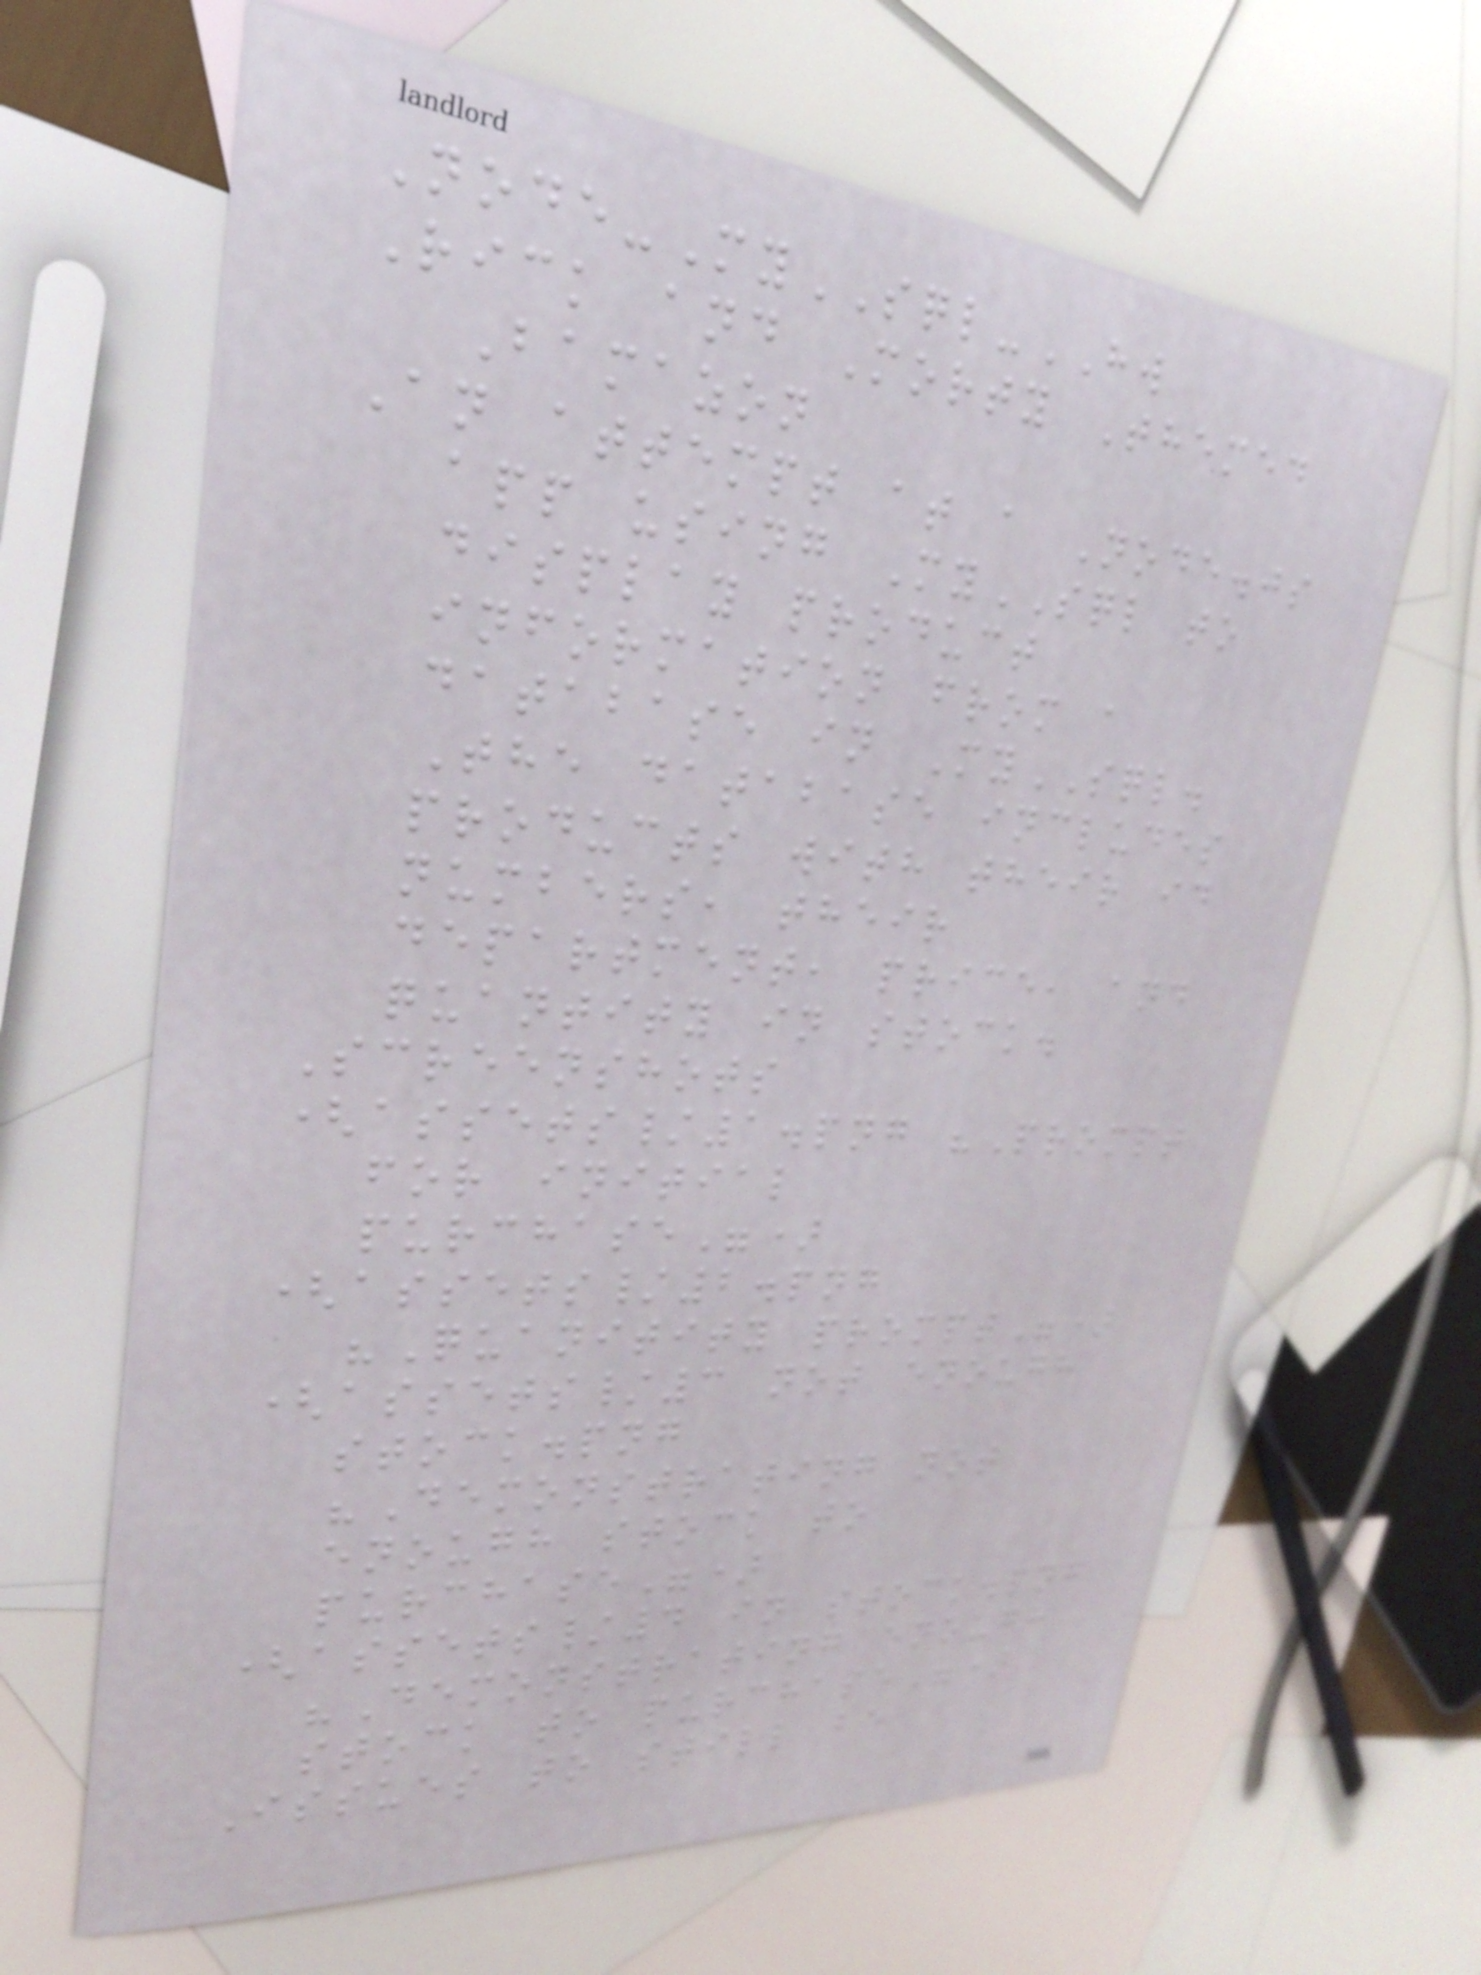Node-MySQL-HW
Rick and Morty Themed
Bamazon
An attempt at a Node.js
app using MySQL to
display product
information from a
database in MySQL.
The database includes
products with their id
numbers, their
department, price, and
quantity in stock.
Screenshots
(assets/1.png "Prompt
for initial
purchase")
(assets/2.png
"Quanitity prompt")
(assets/3 not enough
stock.png
"Demonstrating not
enough stock to
purchase")
(assets/4 in stock.png
"Demonstrating enough
stock to purchase")
Issues to still be
